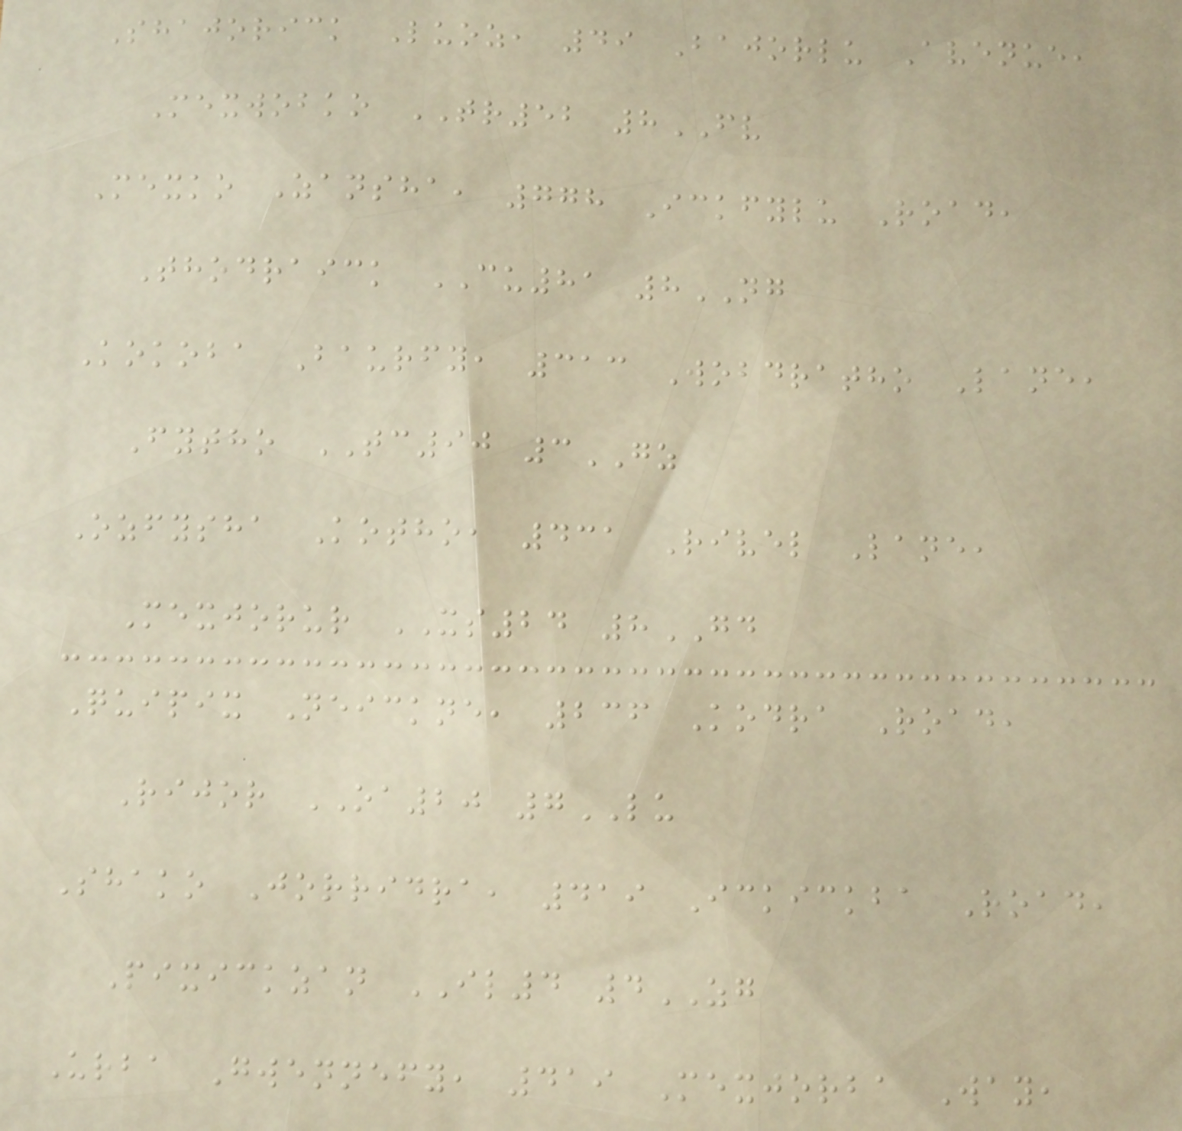Shajorick Luoz, 49 Bajorlu Avenue,
Mexwobko TR52 8FV
Mexko Zansha, 778 Ickfylu Road,
Thodraick CU81 8NG
Kokoba Baurfy, 313 Wobdratho Lane,
Fytho TC90 3GZ
Ozfysha Kotho, 431 Rivel Lane,
Mexjorur XS24 8GD
Quipix Neickne, 236 Kodra Road,
Rijor OA20 7LU
Shako Jorridra, 419 Ickickba Road,
Pixickzan IL4 4ZG
Urba Gwennefy, 419 Mexjorba Way,
